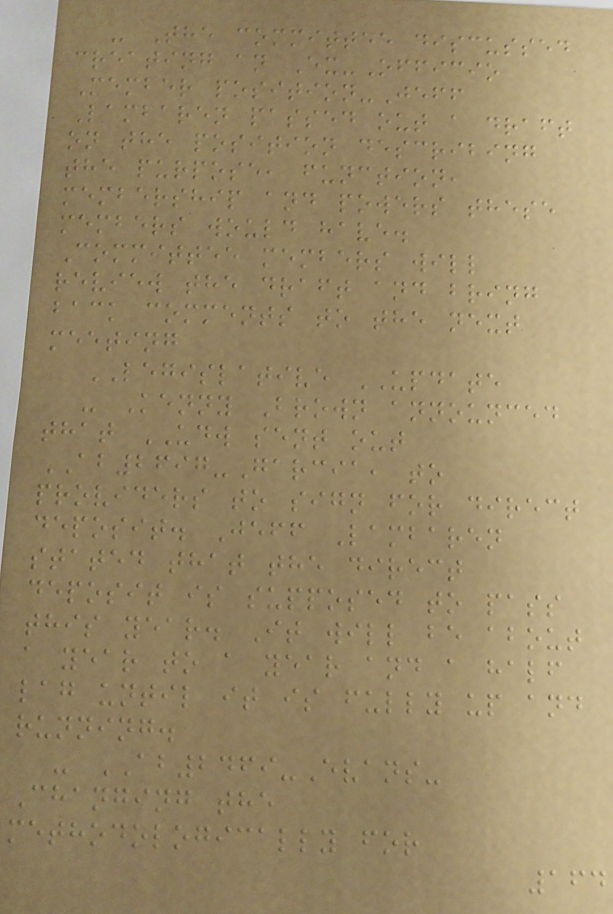- The committee discussed
creating an Ex-Officio
Member position-Jeff
Lambaren passed out a draft
on the position describing
the purpose, function,
membership and powers these
members would have.
Committee members will
review the draft and bring
back comments to the next
meeting
LEGISLATIVE UPDATE
- Kenny Brown announced
that UDW sent out
AB2697-Garcia, to
providers to sign for direct
deposit. Jeff Lambaren
stated that the direct
deposit is supposed to pass
this year. It will be about
a year to a year and a half
lag until it is fully up and
running.
- AB2469-Evans-
Changing the
methodologically for
164
